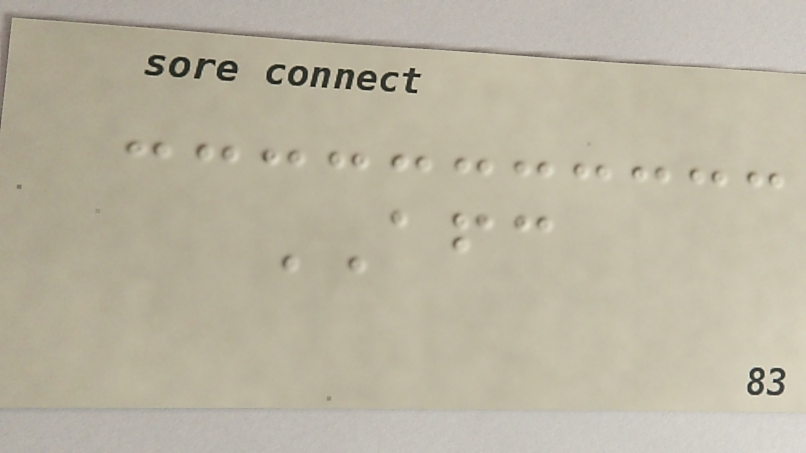AFC
